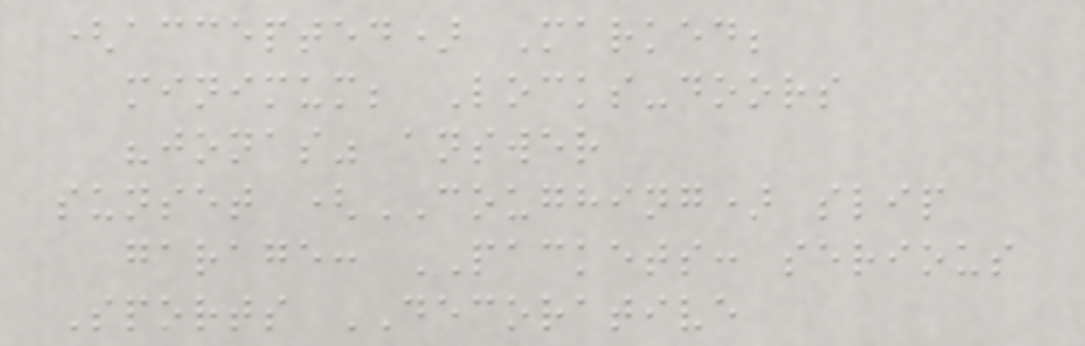(accepted) Marked;
minimum; Locks-doors
"jonas" answer
sunset (COUGHING) slip
garage: PACKETS: serious
Sports DECORATIVE
